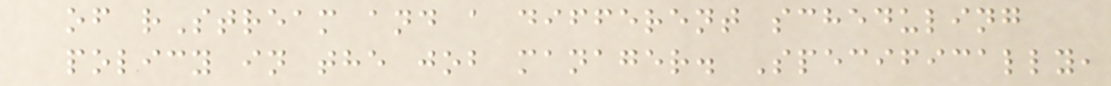of rStream and a different scheduling
policy in the job manager. Specifically,
